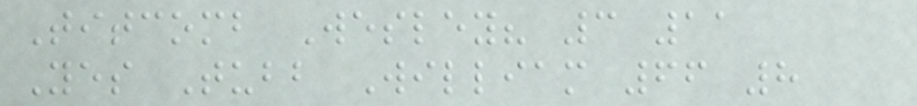Titcomb Wesley? 3 11
Yes Tubb William 66 8
